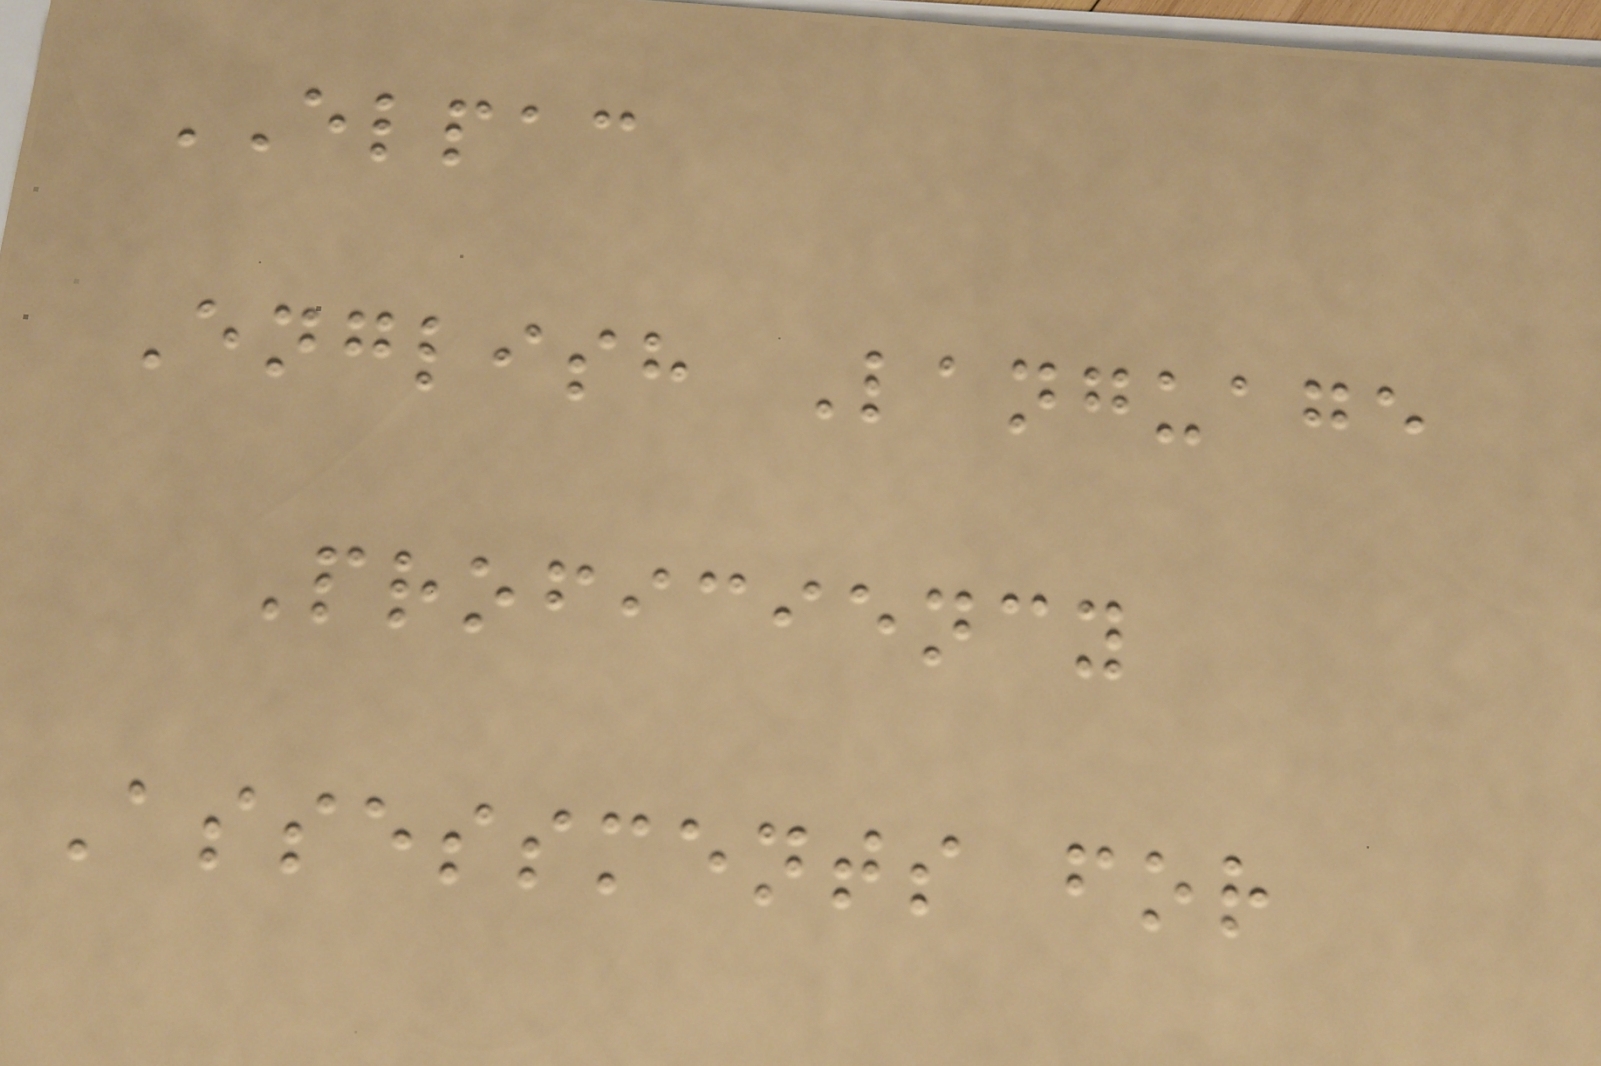ELPAC
English Language
Proficiency
Assessments for
